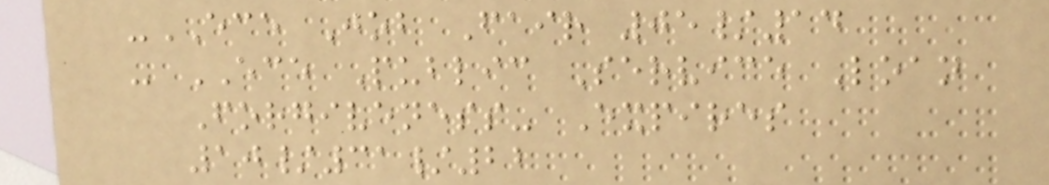-ECE Job Fair 05/14
- ECE Public Service Loan
Forgiveness- Expires
10/31/22
